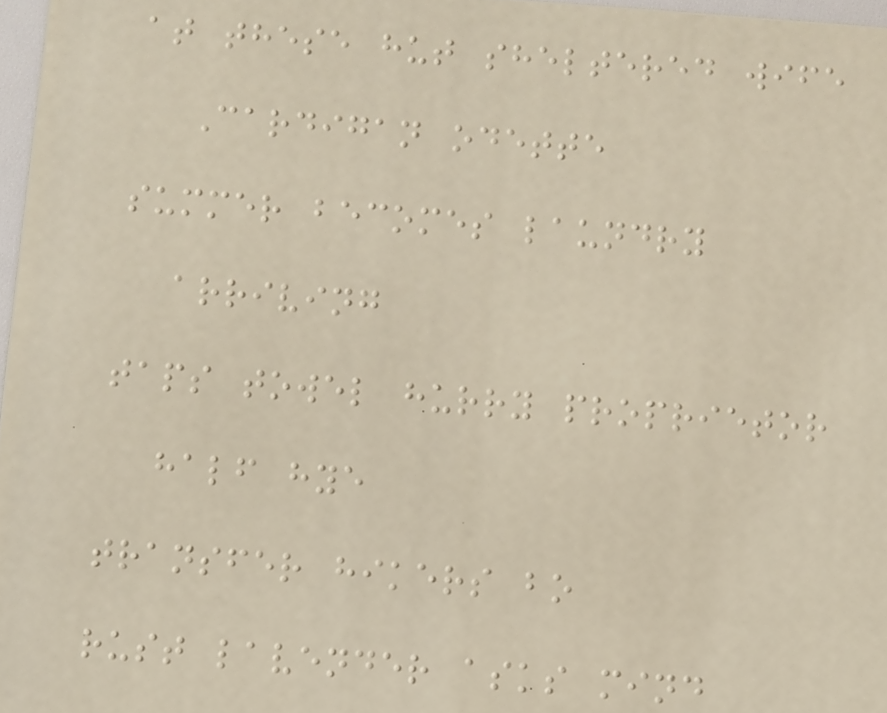at these hut sheltered wife
Cardigan odette
summer becomes laundry
arriving
taps towel hurry proprietor
half hye
transfer hikers bo
rust lavender asks mind
